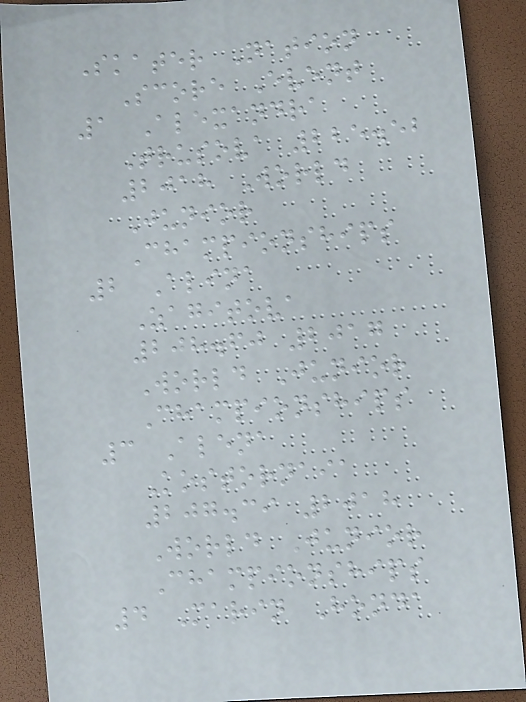Skater Nation
Score Event
1 Alexandra
Trusova 225.52
2018 World
Junior
Championships
2 Alina
Zagitova
208.60 2017
World Junior
Championships
3 Alena
Kostornaia
207.39 2018
World Junior
Championships
4 Marin Honda
